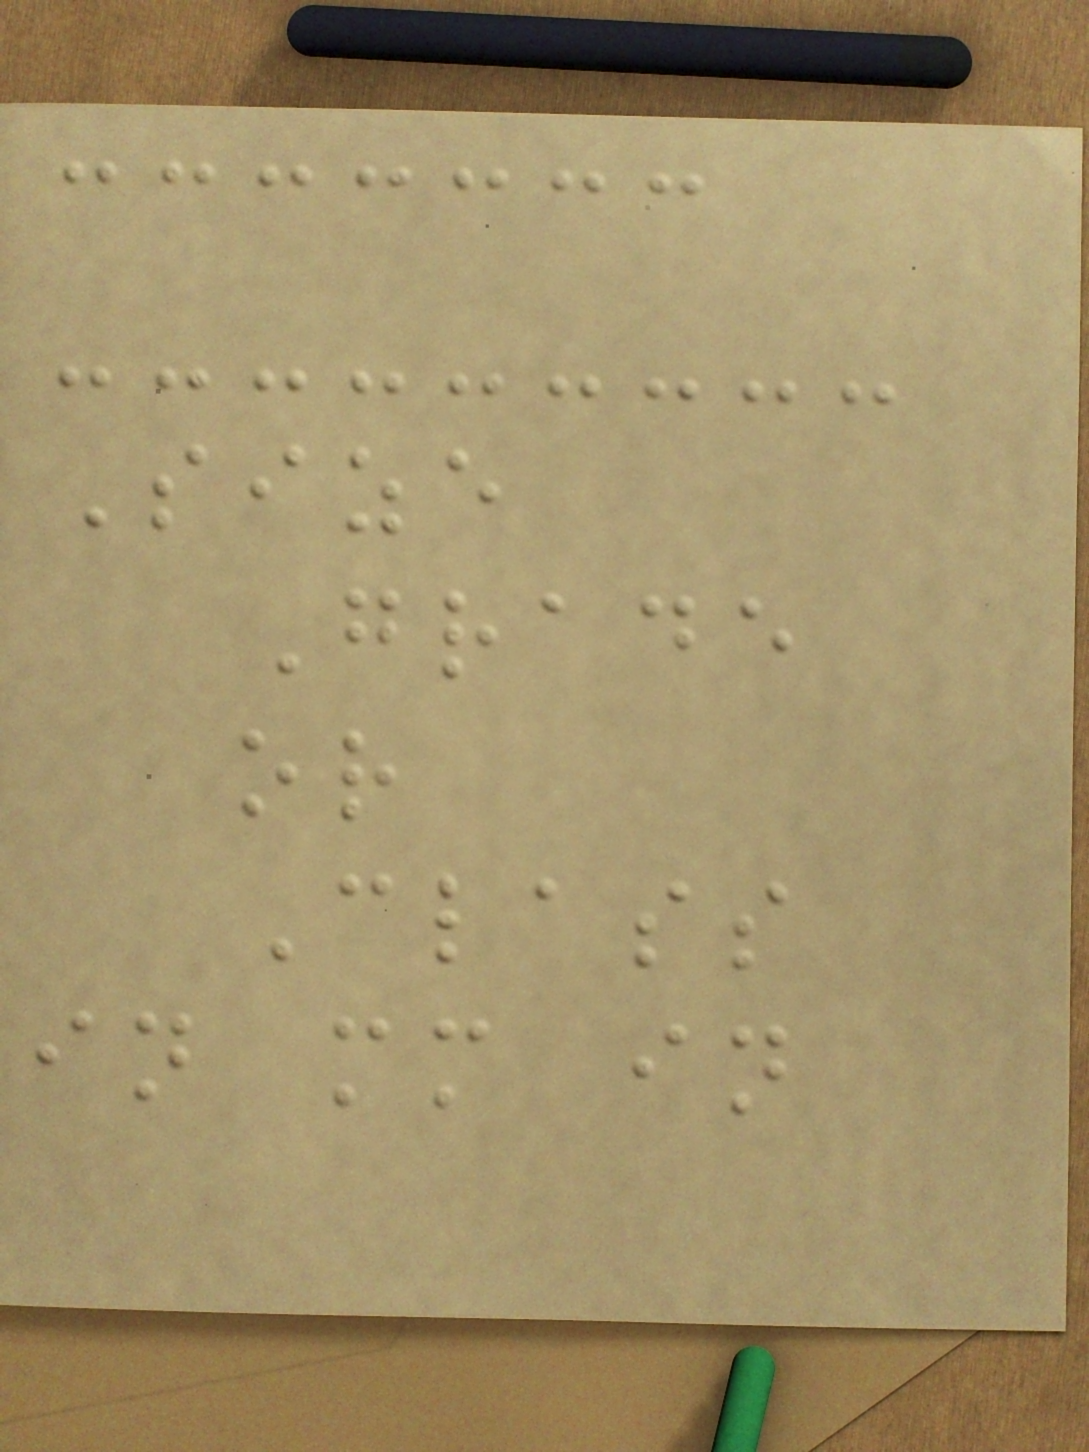Size
Grade
or
Class
in mm in
